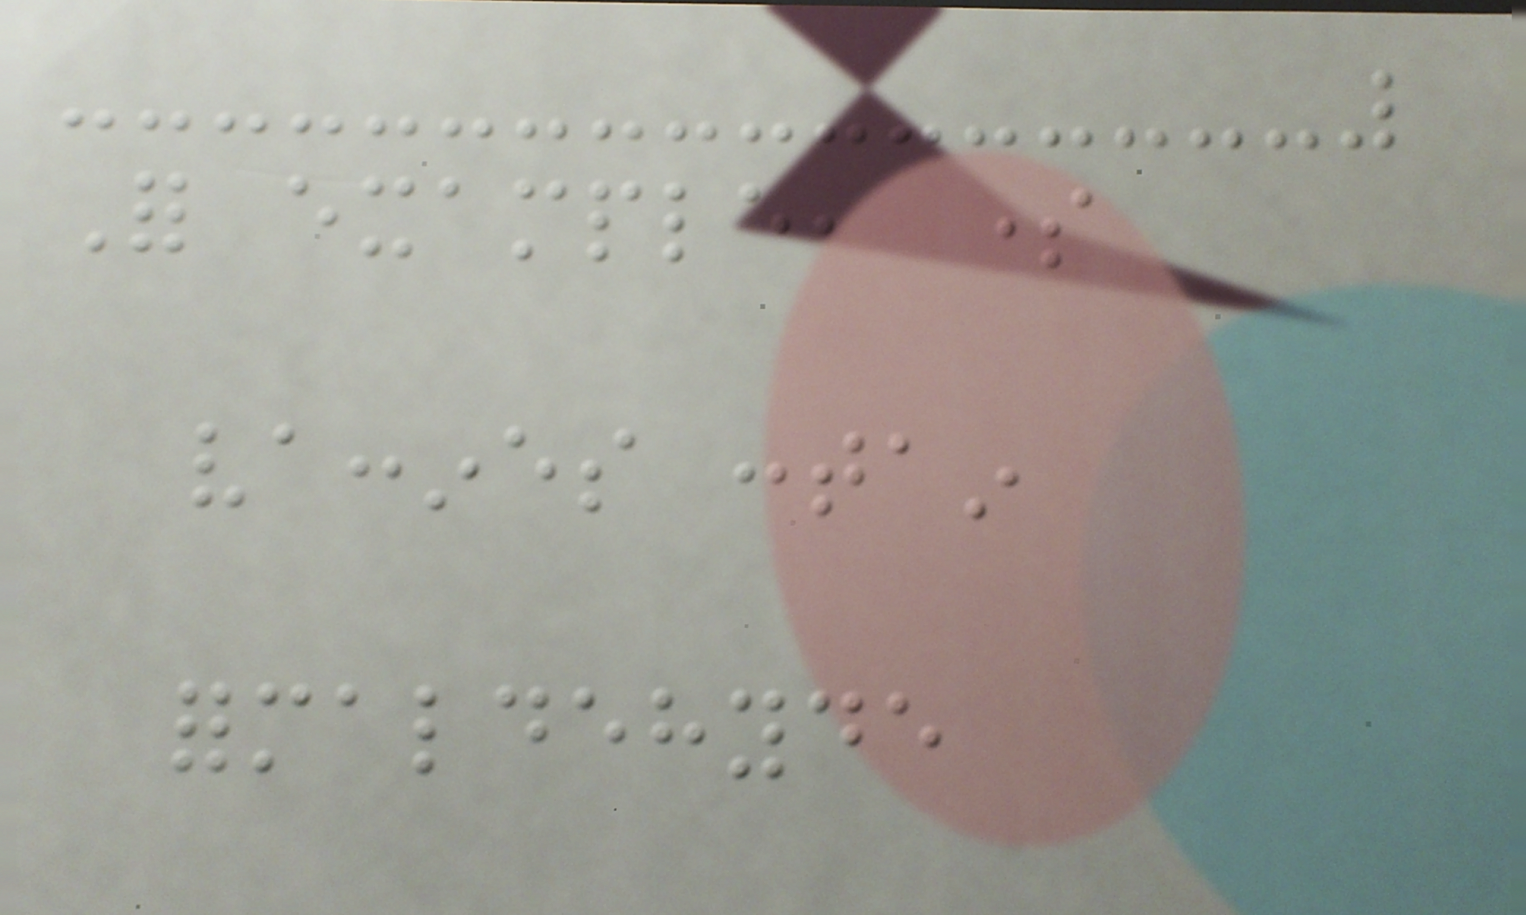For example, some
vaccines contain
formaldehyde
